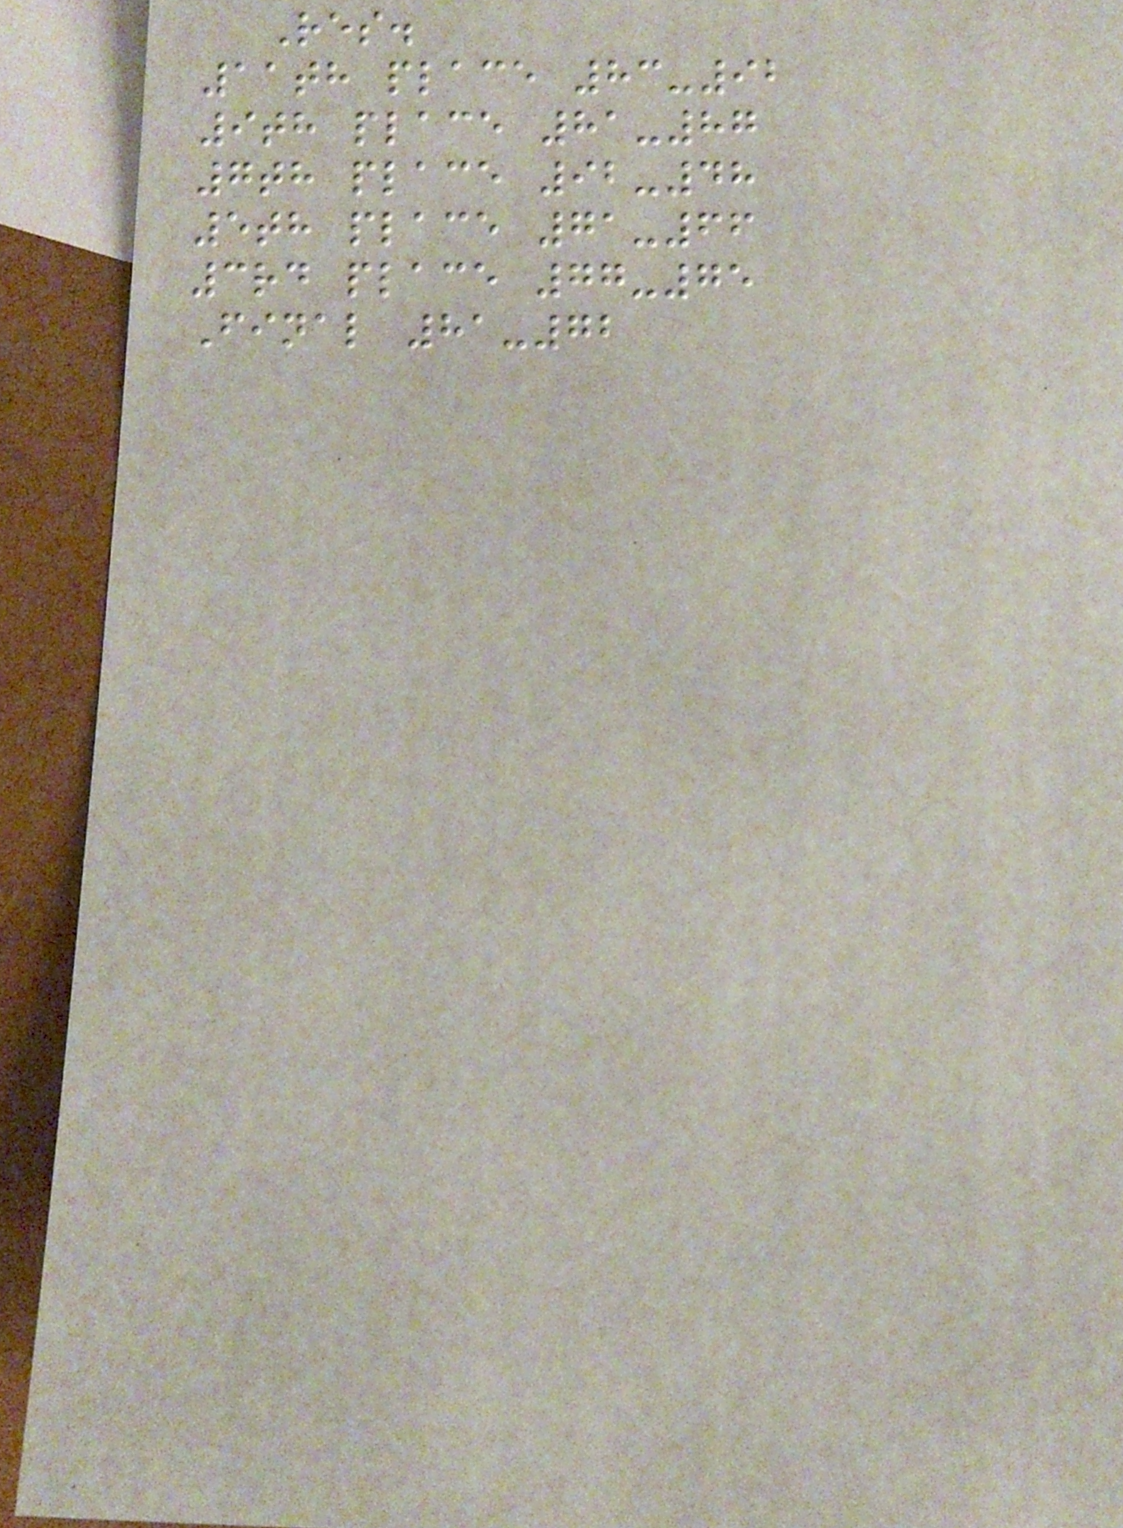Res.
11th place 83-92
9th place 81-87
7th place 92-48
5th place 71-66
3rd place 77-75
Final 81-72
